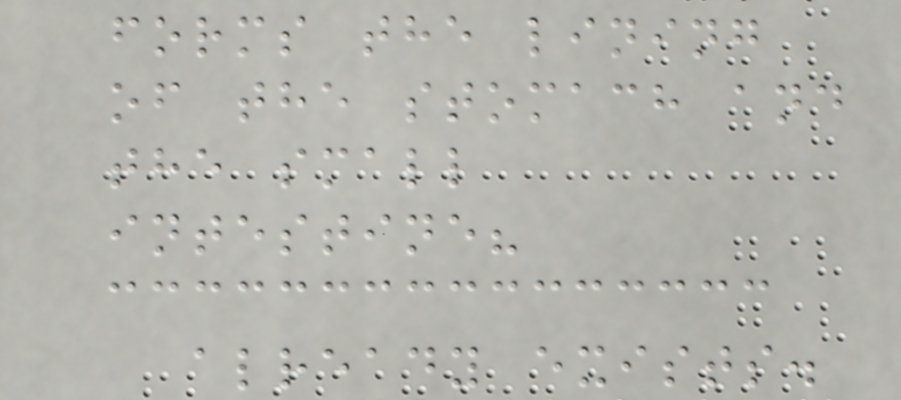forms the lining
of the stomach and
the small
intestine?
already exists.
